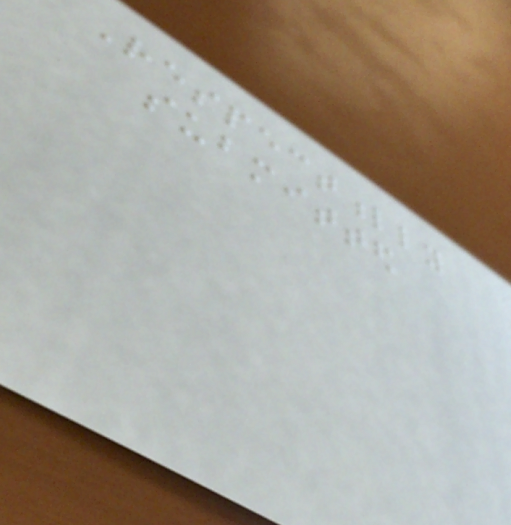Respectfully
submitted
